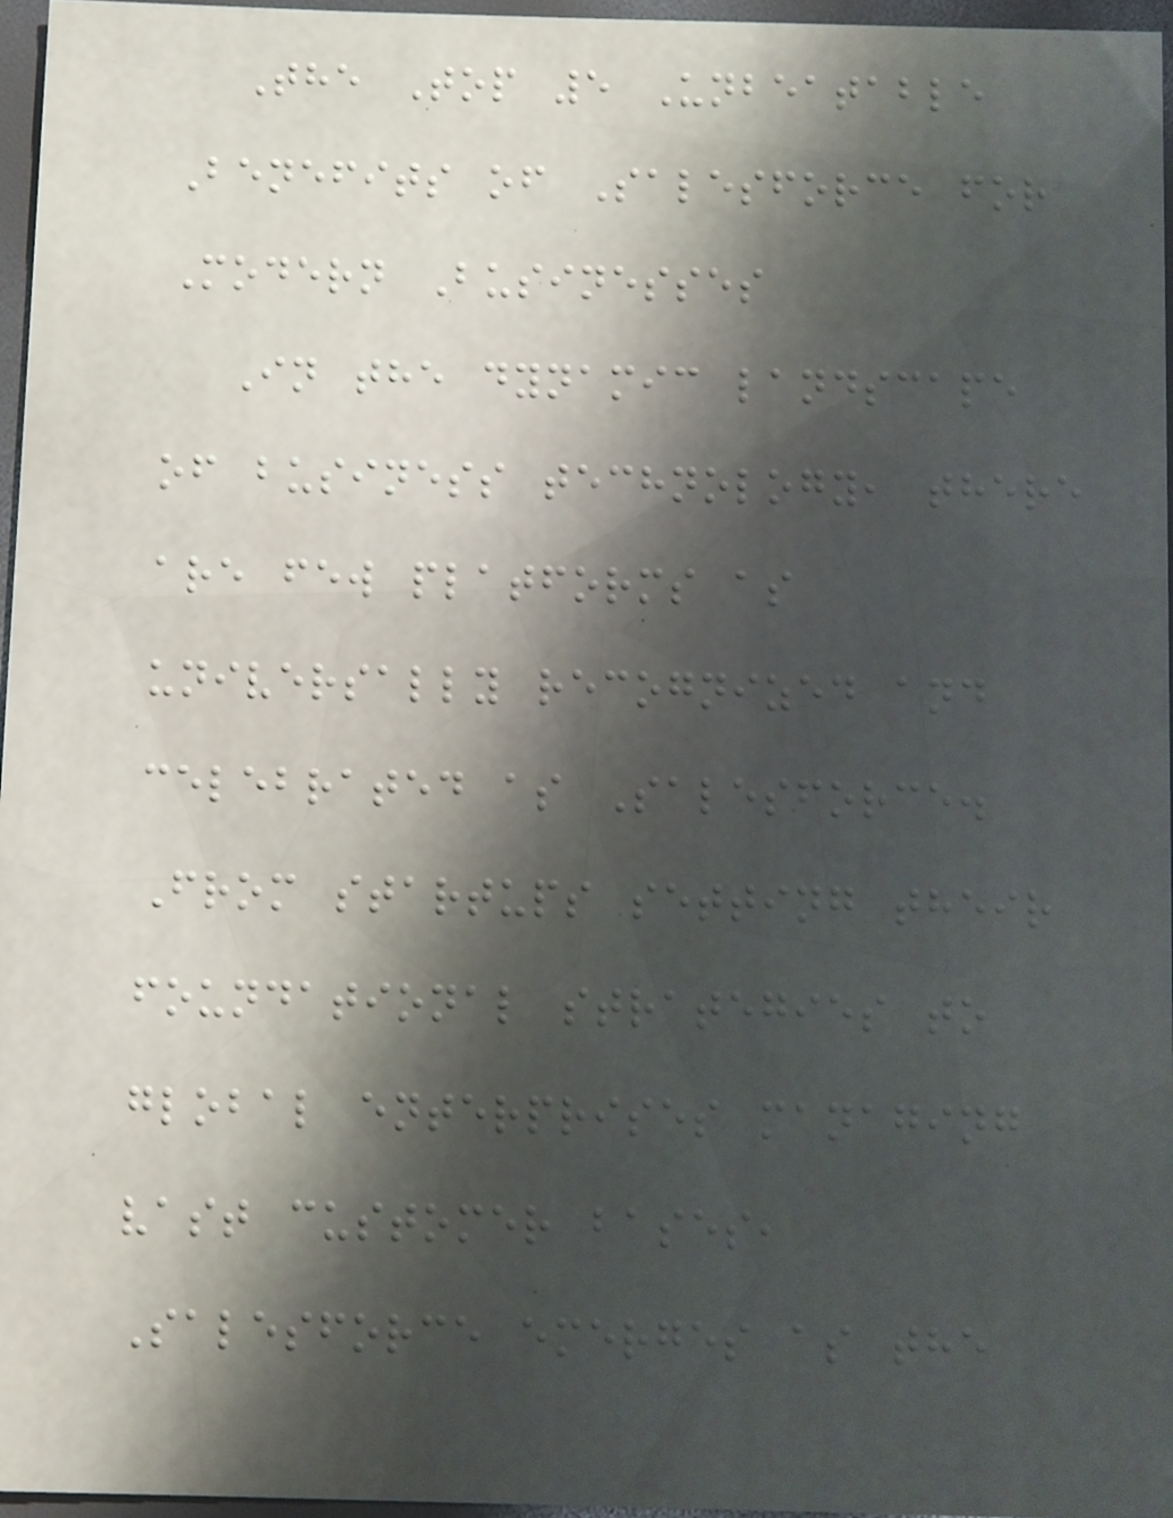The Top 5 Unbeatable
Benefits of Salesforce for
Modern Businesses
In the dynamic landscape
of business technology, there
are few platforms as
universally recognized and
celebrated as Salesforce.
From startups setting their
foundational strategies to
global enterprises managing
vast customer bases,
Salesforce emerges as the
